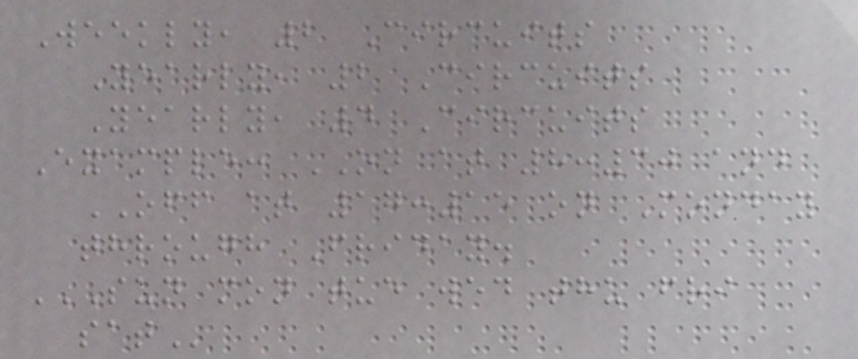Weekly, 2 Circuits
Yearly, 2 Circuits
Yearly, 4 Circuits
Example: ON at 8:30 and
OFF at 17:15 on Monday
through Friday.
SUN MON TUE WED THU FRI
SAT
